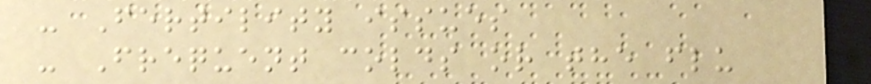- Fertility issues
- Frequent colds or the flu
